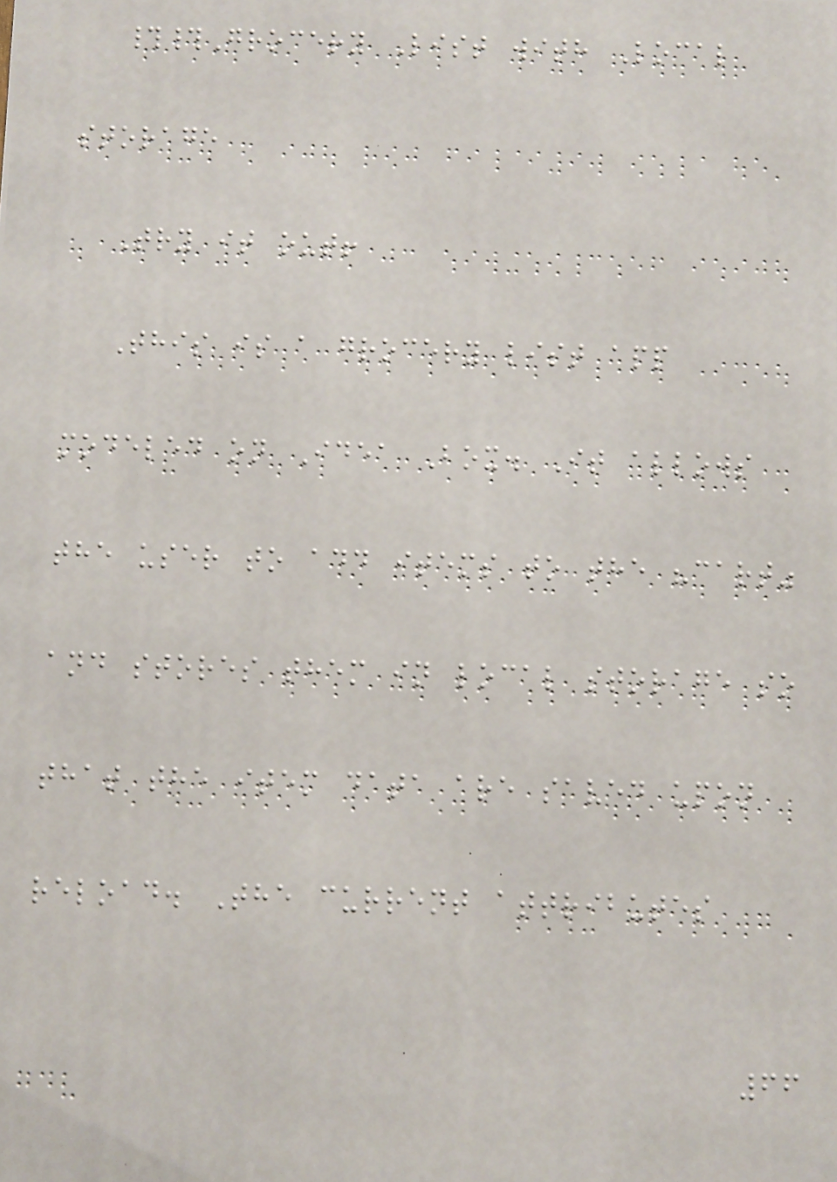##Grocery List with Local
storage
Try it out!
This is a grocery list app
modeled on Idea Box. It allows
the user to add items to the "cart"
and stores them in local storage so
that the item data are saved upon
reload. The current attributes
66
